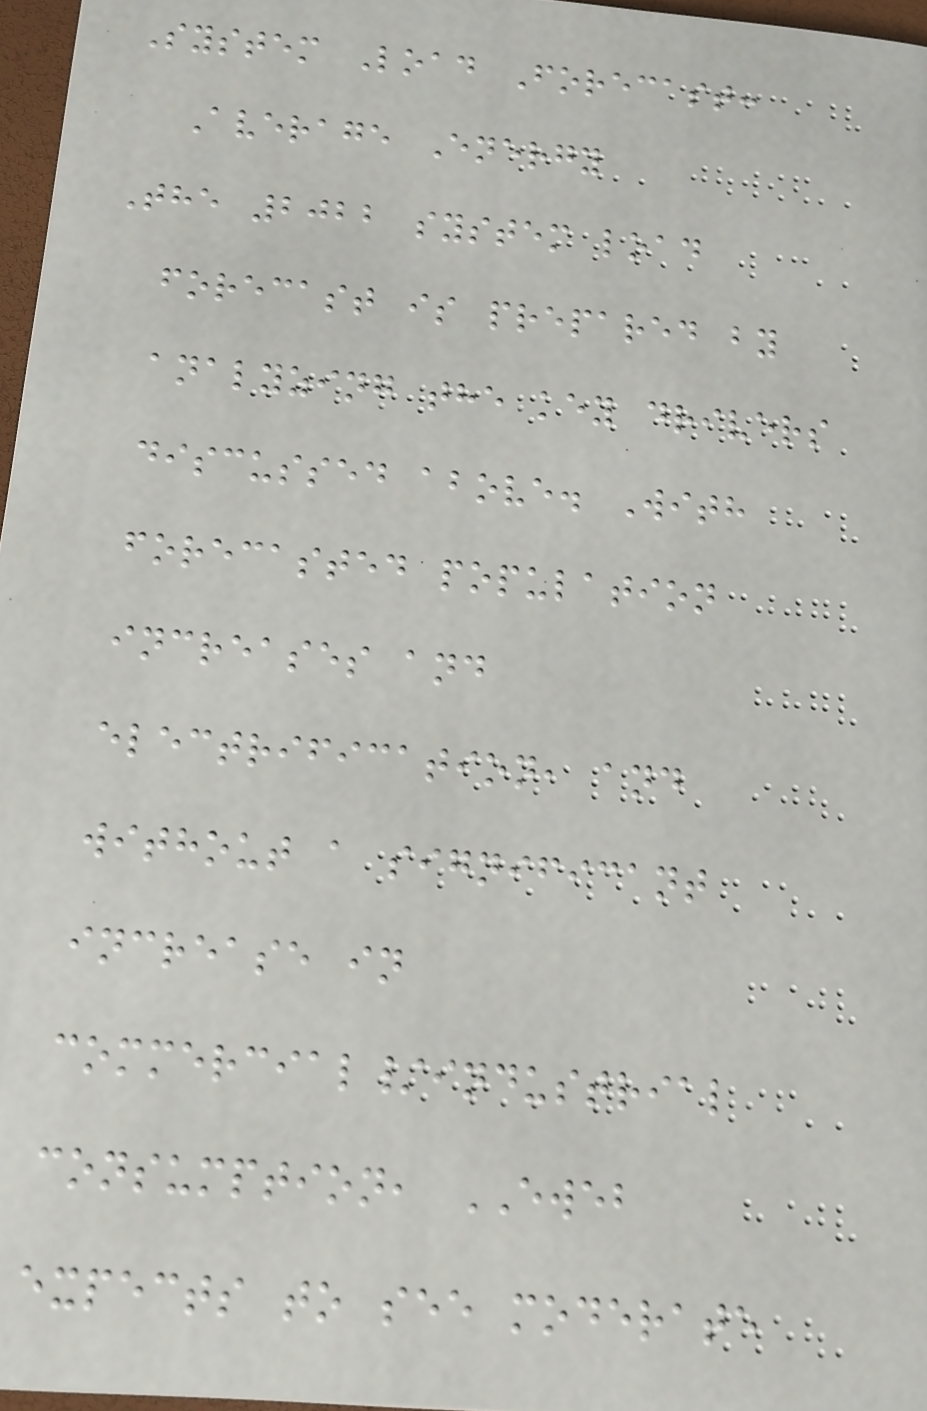System Load Forecast:
Average Energy
The 2022 system load
forecast is prepared by
analyzing the key drivers
discussed above. With
forecasted population
increases and
electrification, and
without a significant
increase in
commercial/industrial
consumption, EWEB
expects to see moderate
